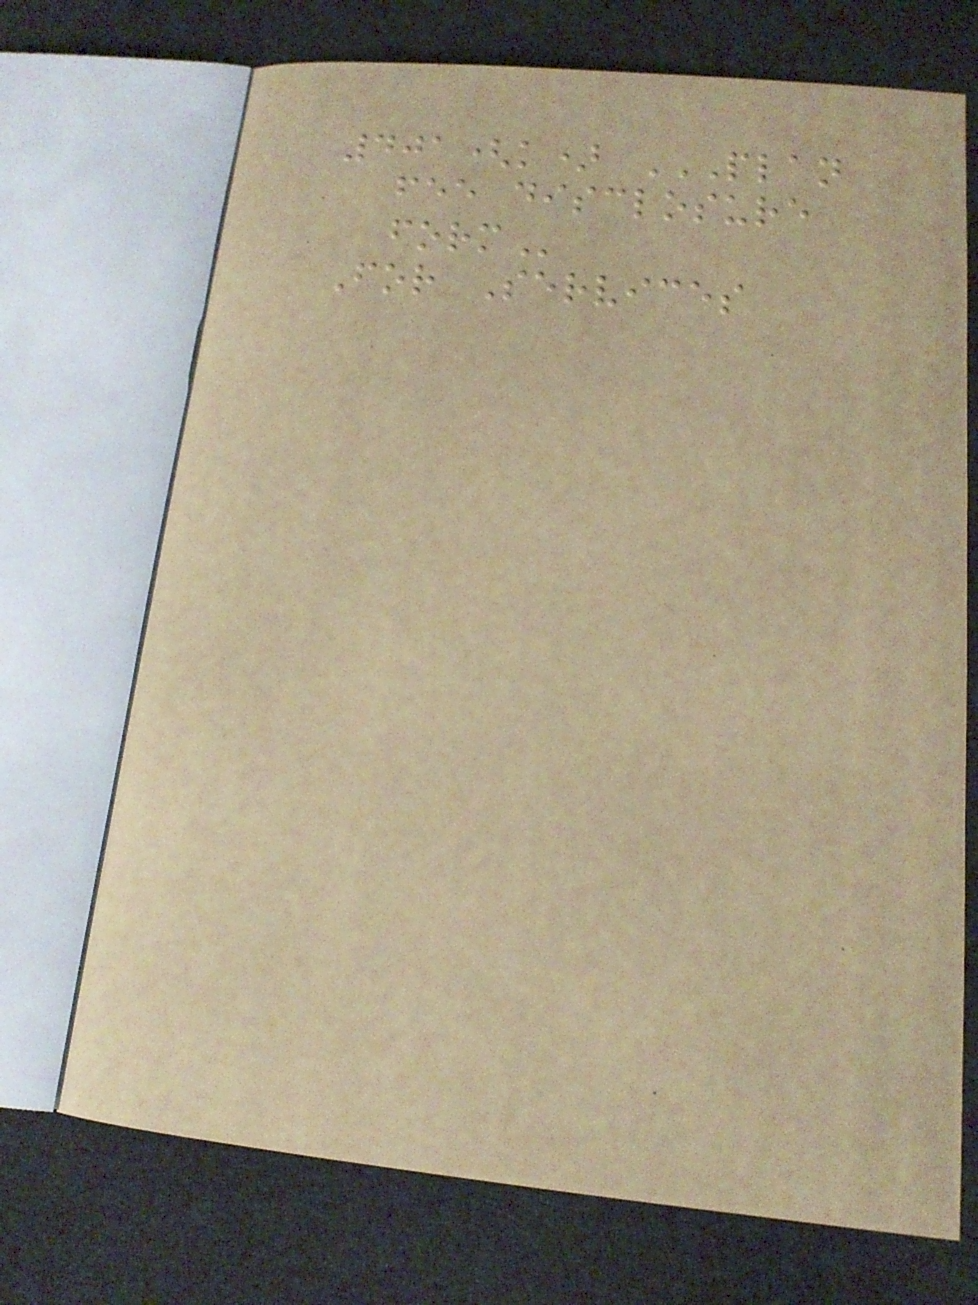401(k) PLAN
FEE DISCLOSURE
FORM
For Services
